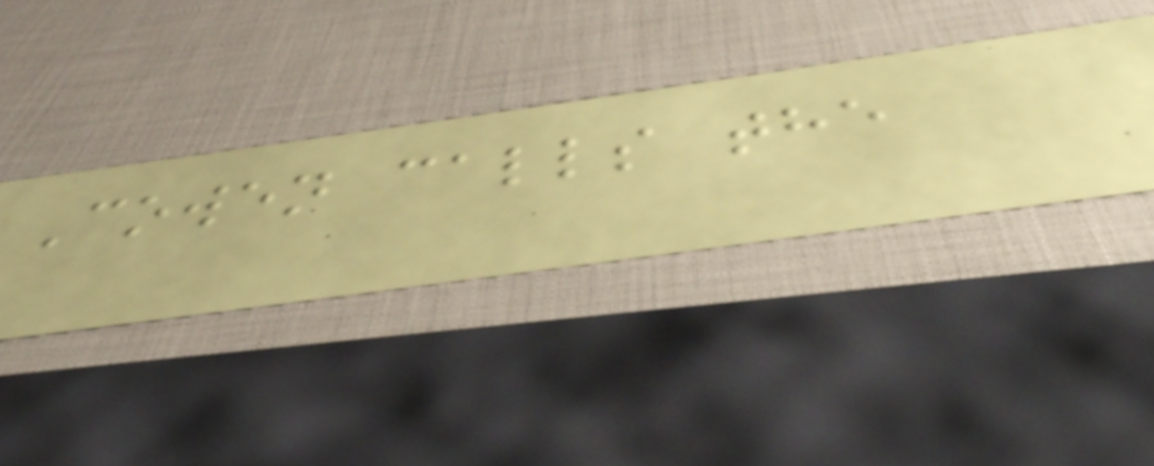Cowen calls the
